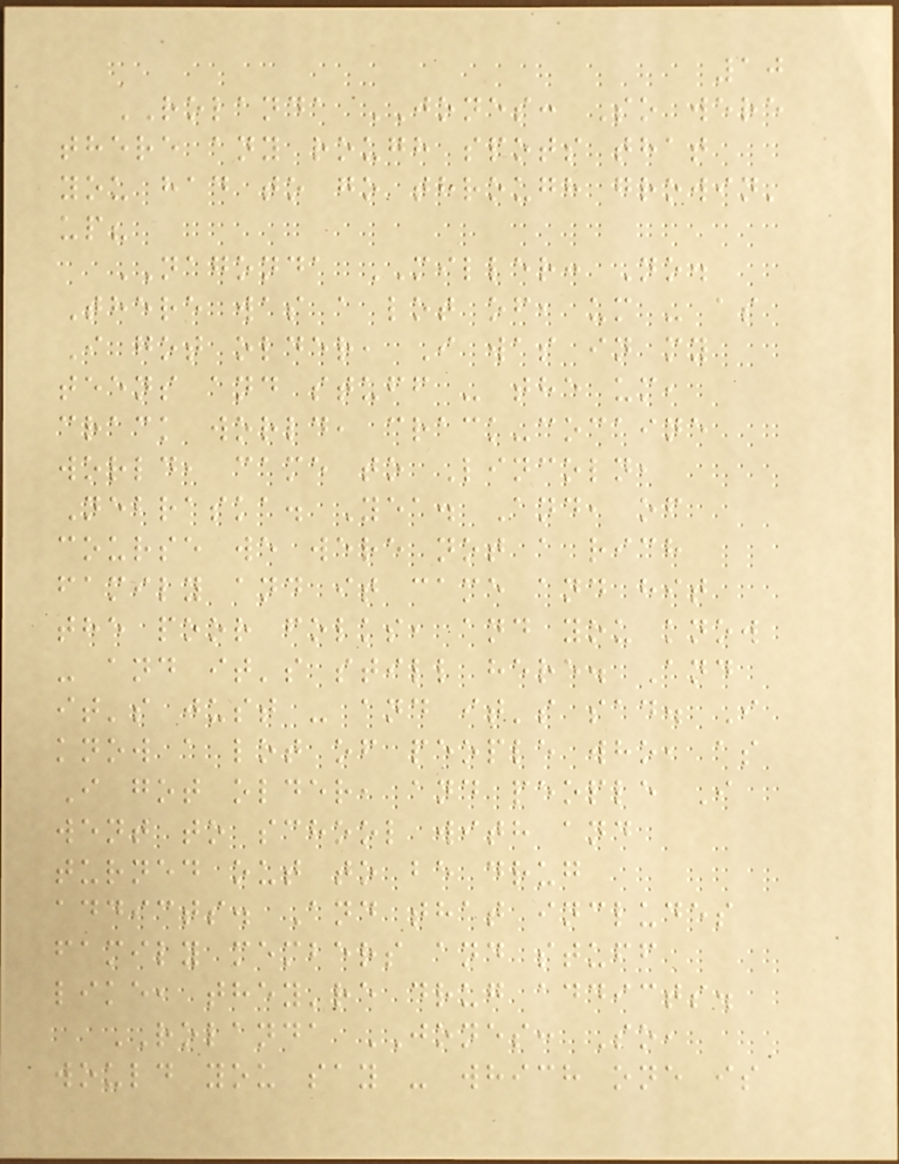10
ROLANDA JONES: So were
there any rough spots that
you had to go through growin'
up?
NAGONDA MILLER: No.
There was a lot of, um - as
I got older, I was in my
teens and stuff - the um,
crack world, crack-cocaine
world, came to Lincoln,
Nebraska. Yea. And, of
course we were not a rich
family and it came and hit
the poor folks, and you know
- and it's still here. And
it's just - and it's sad. I
know a lot of people who, as
I got older, and people I
went to school with and
turned out to be drug
addicts. And that includes
family members and stuff
like, they're drug addicts.
ROLANDA JONES: So,
would you say - which one is
